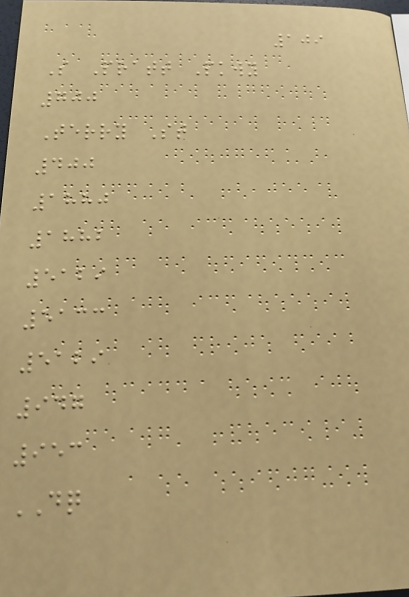109
S Pratt Pkwy
700
Terry St
400
1880
1882
5129
5133
5129
947
953
DQ
